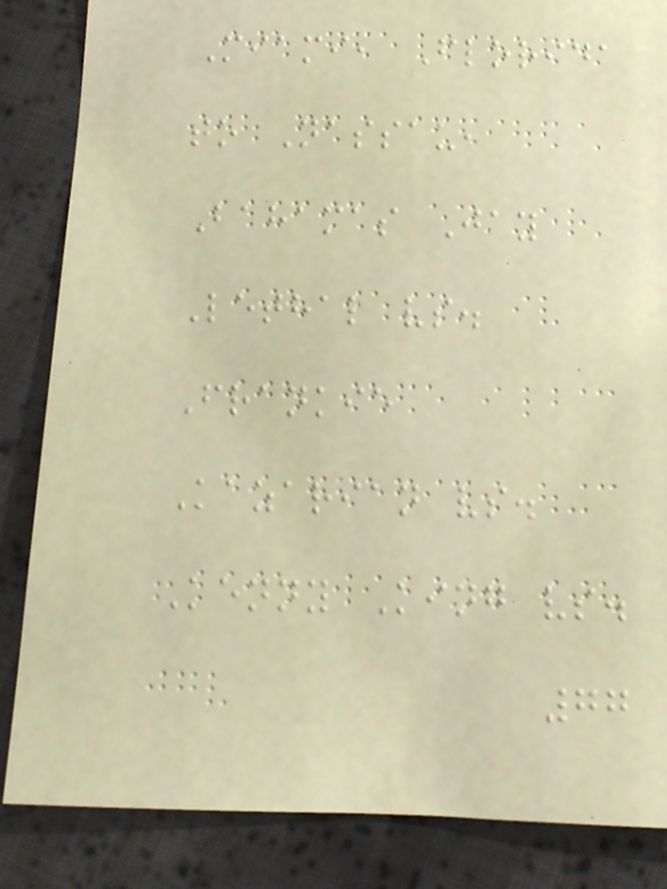Miami, Florida
to Nassau,
Bahamas Jay
Lethal vs.
Frankie
Kazarian vs.
Kenny King vs.
77
